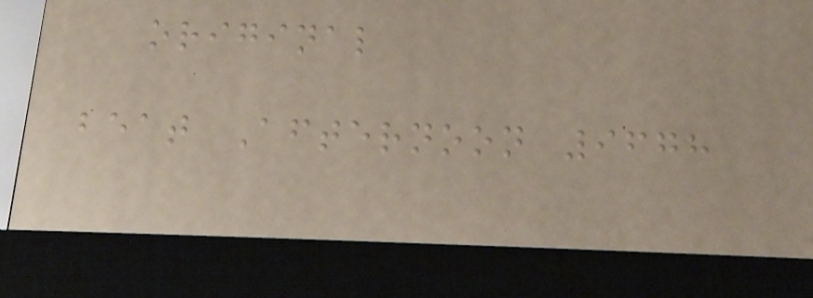original
beat Afternoon 9678
